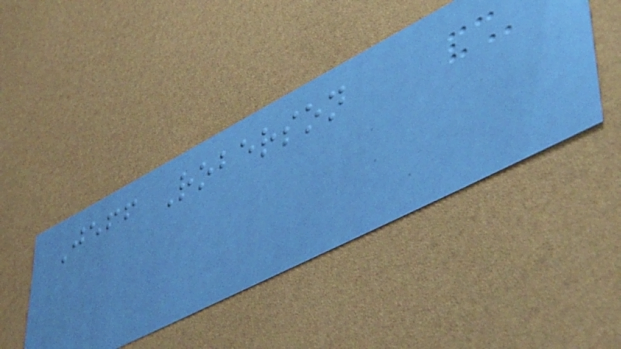Jeff Roberson
